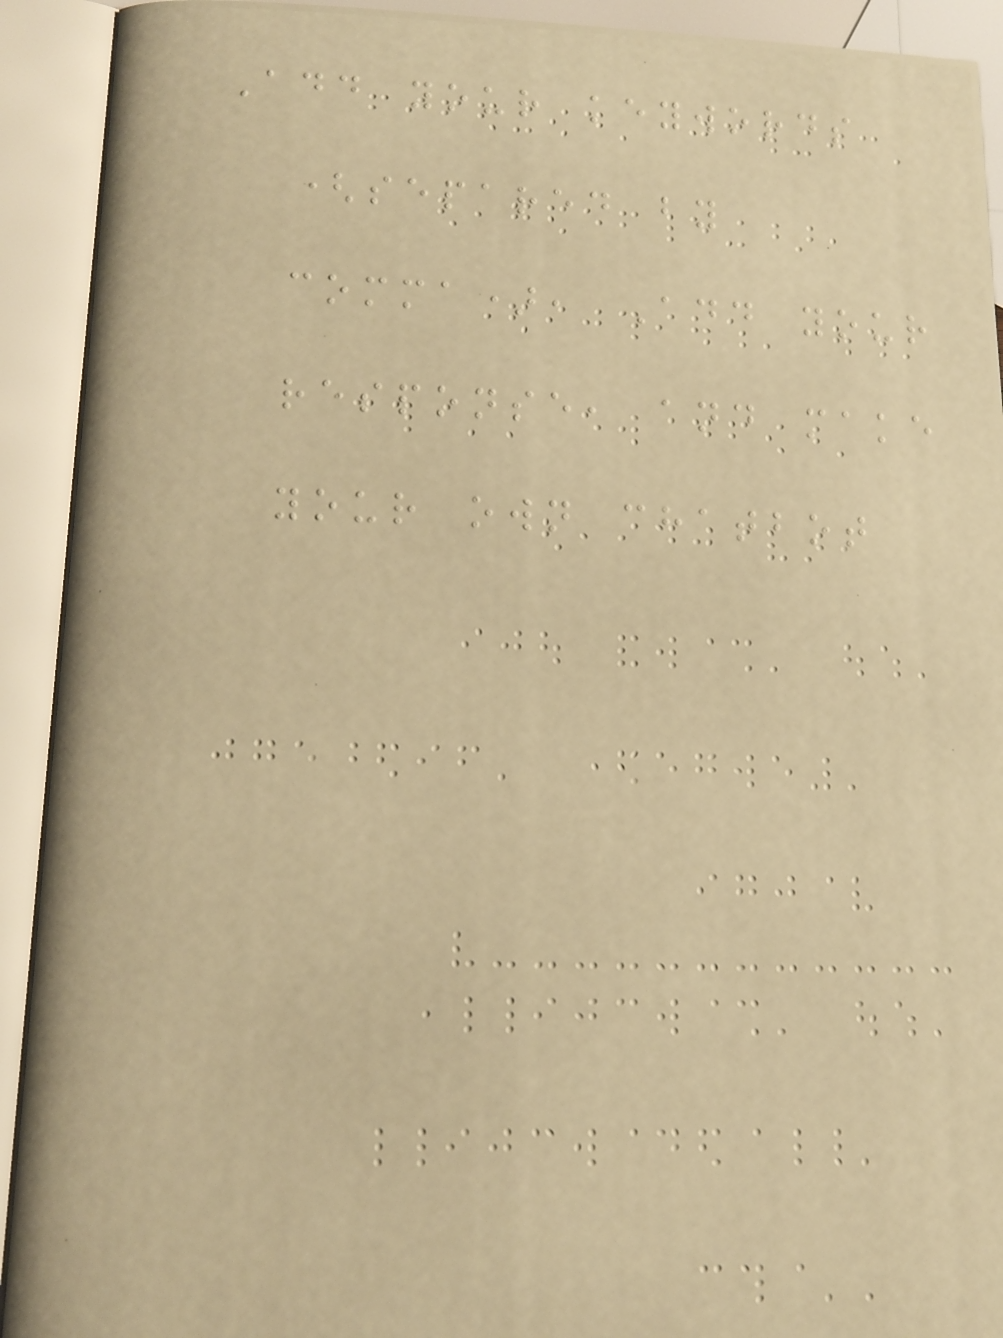Add your keywords
(separed by
comma), Add your
response, and make
your own chatbot
